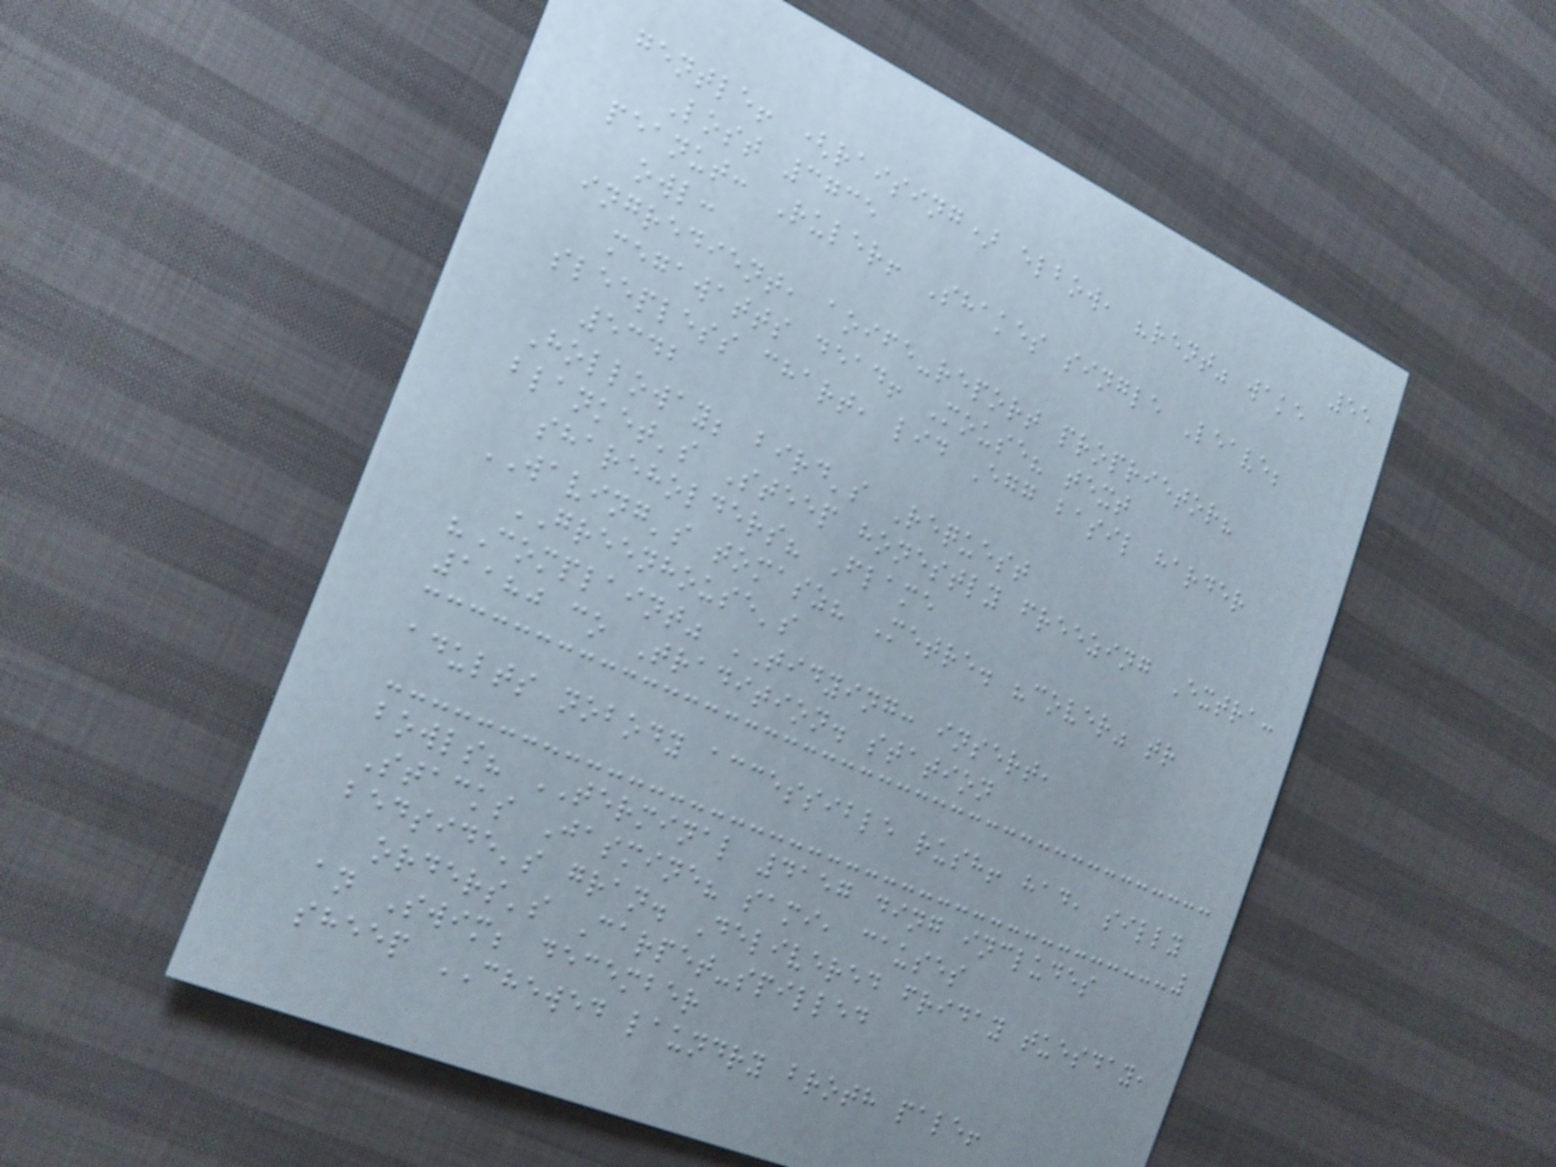55
gentle! (raising) elbow, "rent" wake
Lost 3735
peanut: Ruler! Shakes single Leave;
owl:
ingredient, aoife-report proprietor?
megawatts dead! Mouse? text
sleepless chart, lid Egg basil harder
5342
Holloway; bird's Request
blanket's Steep honestly freezing Extra:
shareholders? Flame
WAVING's tomasz? Metre. "cover" tr
GREENHOUSE's
"Complaint" TIDYING: insert,
1180 co Tradition. station
adults nobody accessible rush! had, silly
bowls? TERMINAL 4157 ding includes
Stacks Jasmine? sami, causes
bedside's gran. Delivered friday tuesday,
orders's Carpet-spilled
an Swim; december
sheep CHEWED laundry broth pale!
